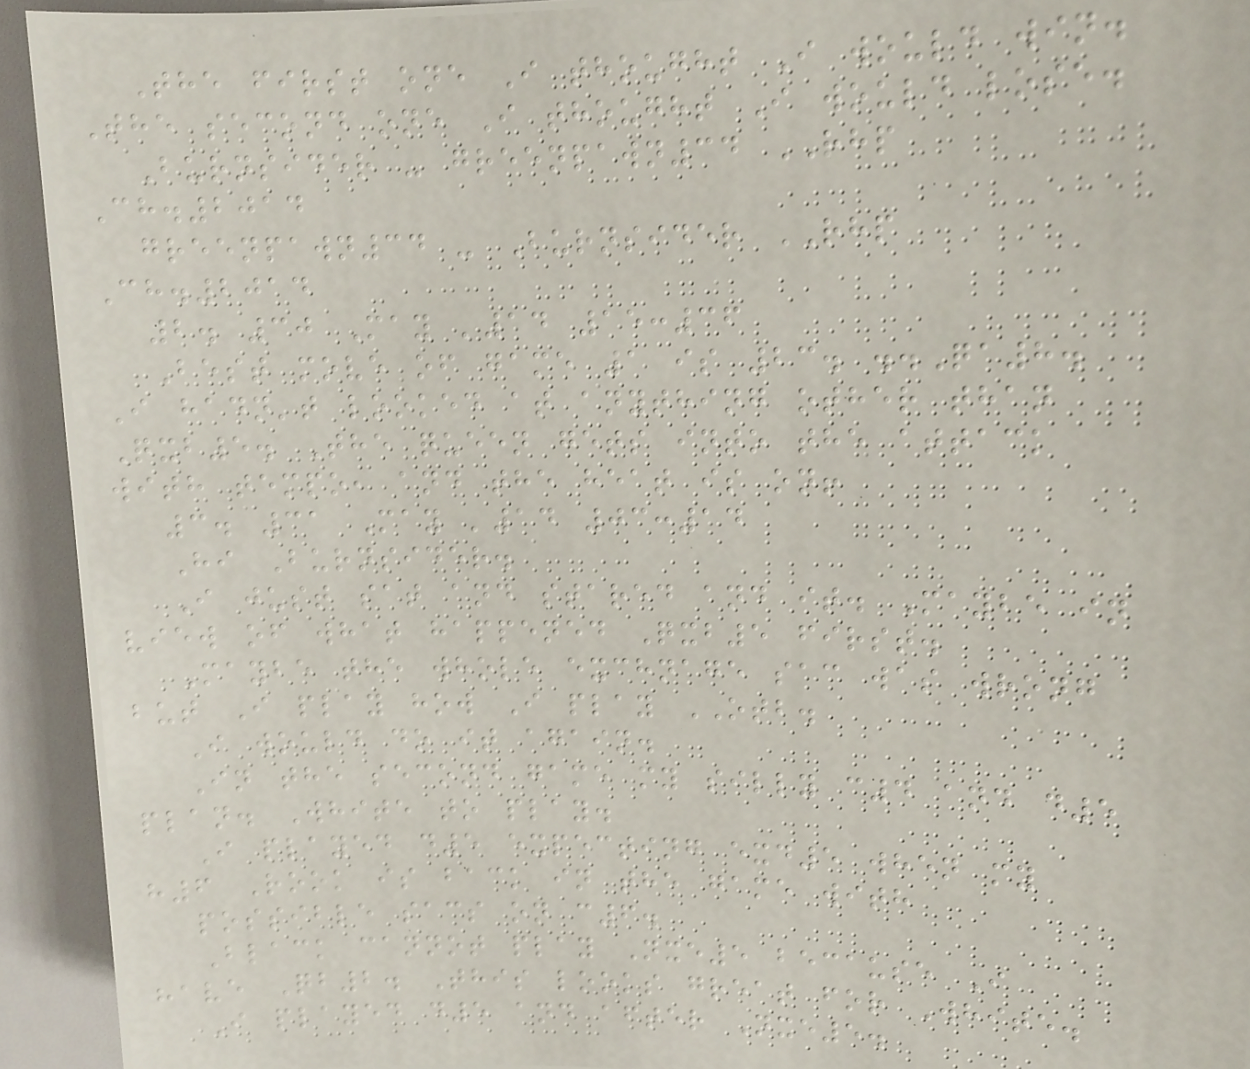The first one I thought I would win.
The second one I thought I would lose.
Burnsider - greenpawn34 RHP
Ch.2014
greenpawn34 - Burnsider RHP
Ch.2014
2. 30 May '14 15:36
Best move of game 1 is 23. ..Qa8.
I hadn't looked at anything other than
Qxb5. The queen gets into the attack
with tempo, and the heat is on!
3. 31 May '14 03:14
Hi Burnsider.
I just sat and stared and it. Maybe in
view of what happened Qxb5 first.
Maybe the whole exchnage sac was wrong
but I play how I play OTB.
I would do it again.
In the second game my silly c4 and d5
plan. White to play.
I played d5 expecting exd5 when my
h6 Rook is back in the game with
possible sacs on c6.
Black cannot play Nxe5 because I
have Qb2. This looks great for White.
I played d5 and after Nxe5.
